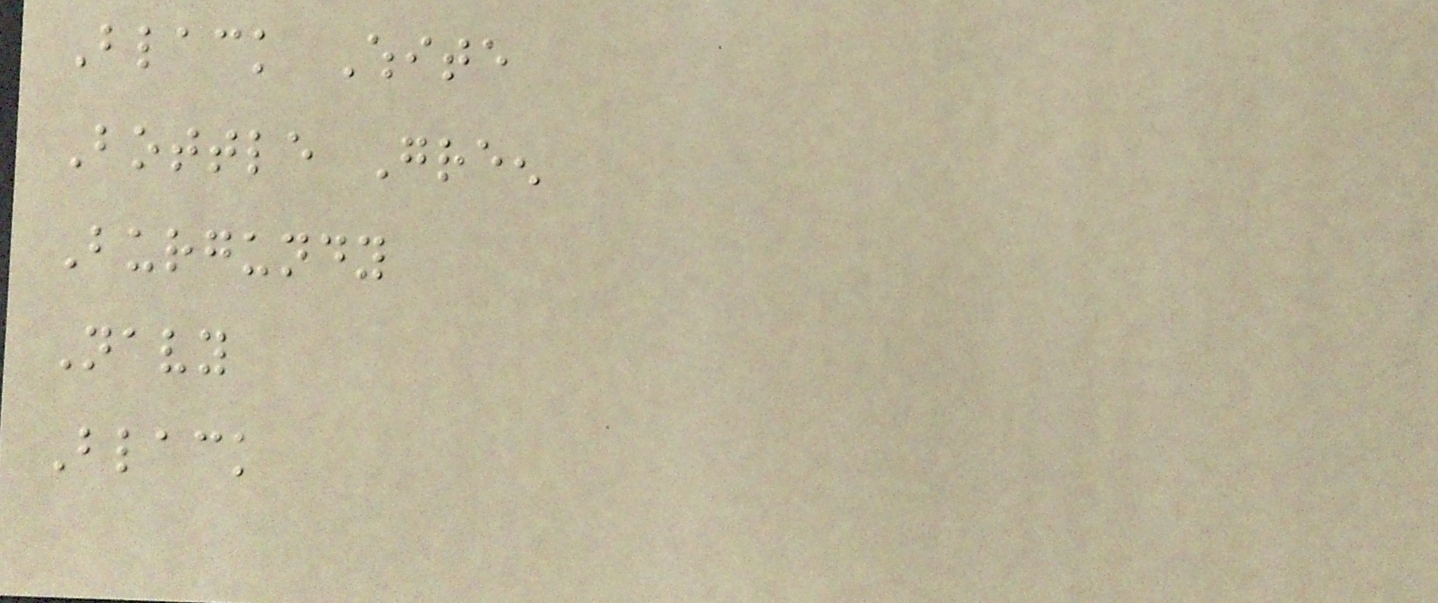Black White
Bottle Green
Burgundy
Navy
Black
